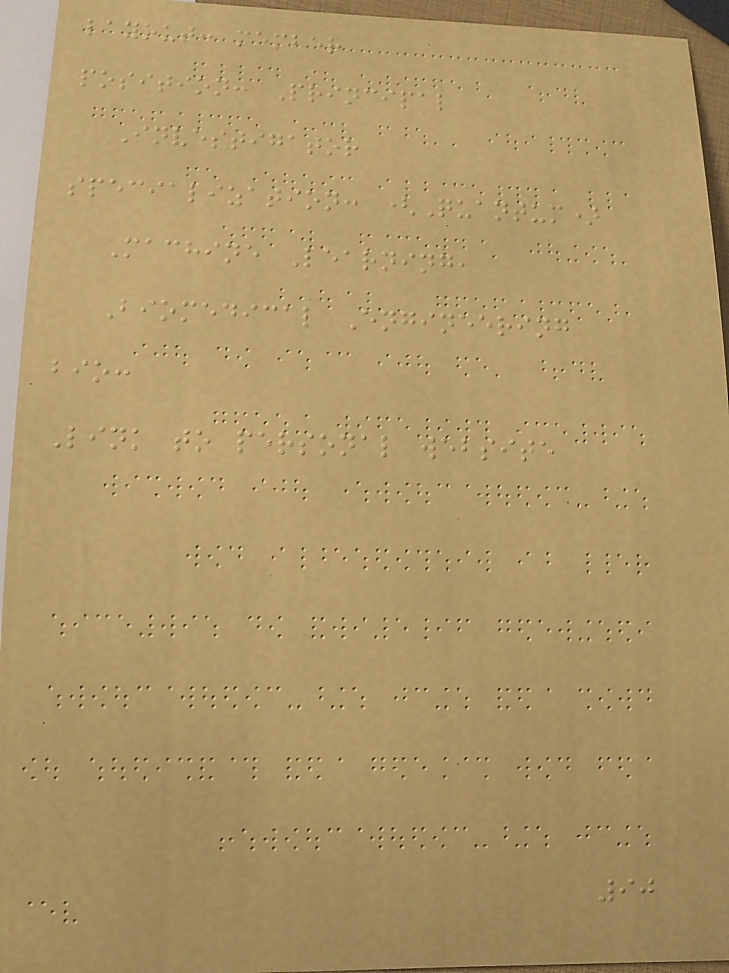layout: member
position: Principal
Investigator
specialization: (Quantum)
Machine Learning,
Biomedical Engineering
bio:
Link to personal website
90
